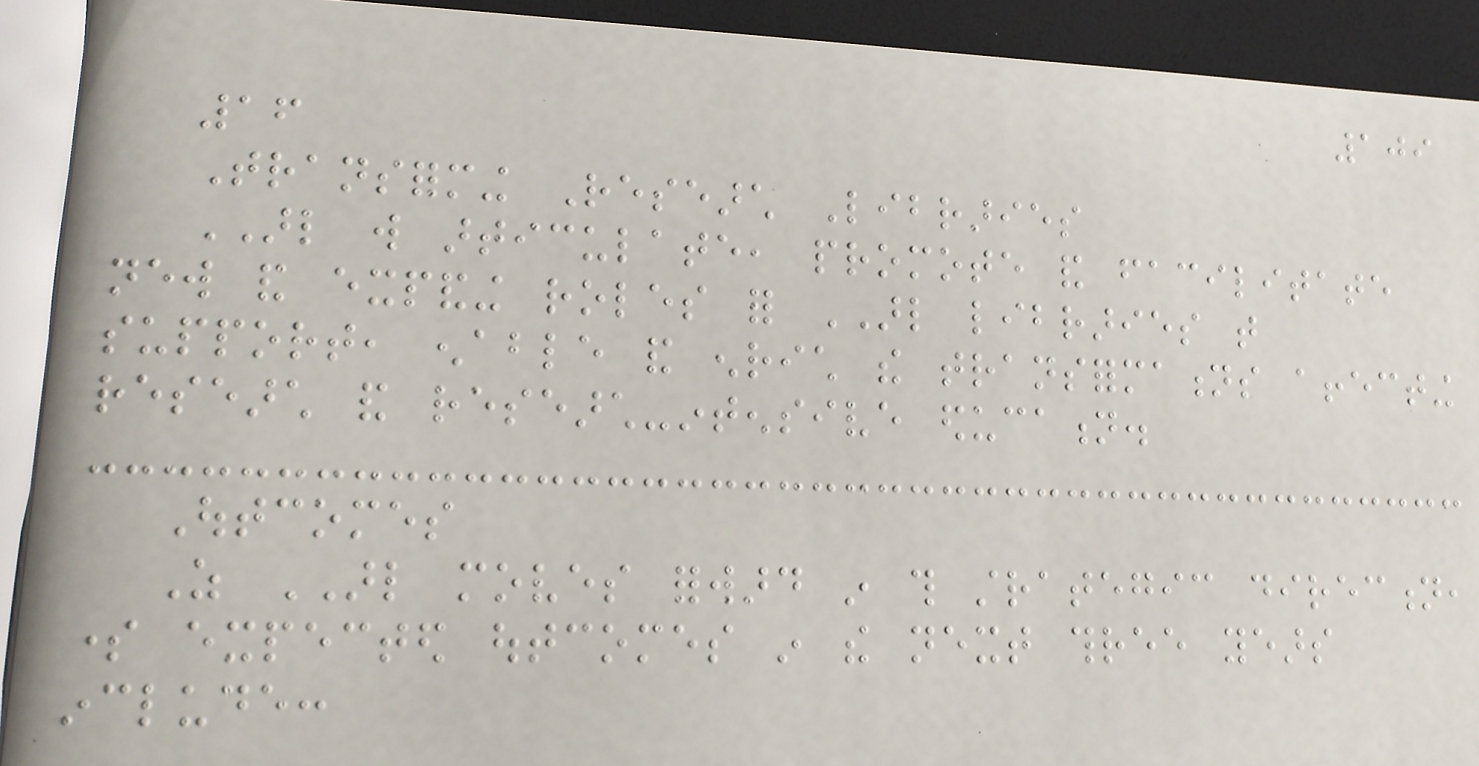109
16
Transforming Research Libraries
ARL will articulate, promote and facilitate
new and expanding roles for ARL libraries that
support, enable and enrich the transformations affecting
research and research-intensive education.
Outcomes
As ARL moves forward in this strategic direction,
some expected outcomes in the next three years
include:
